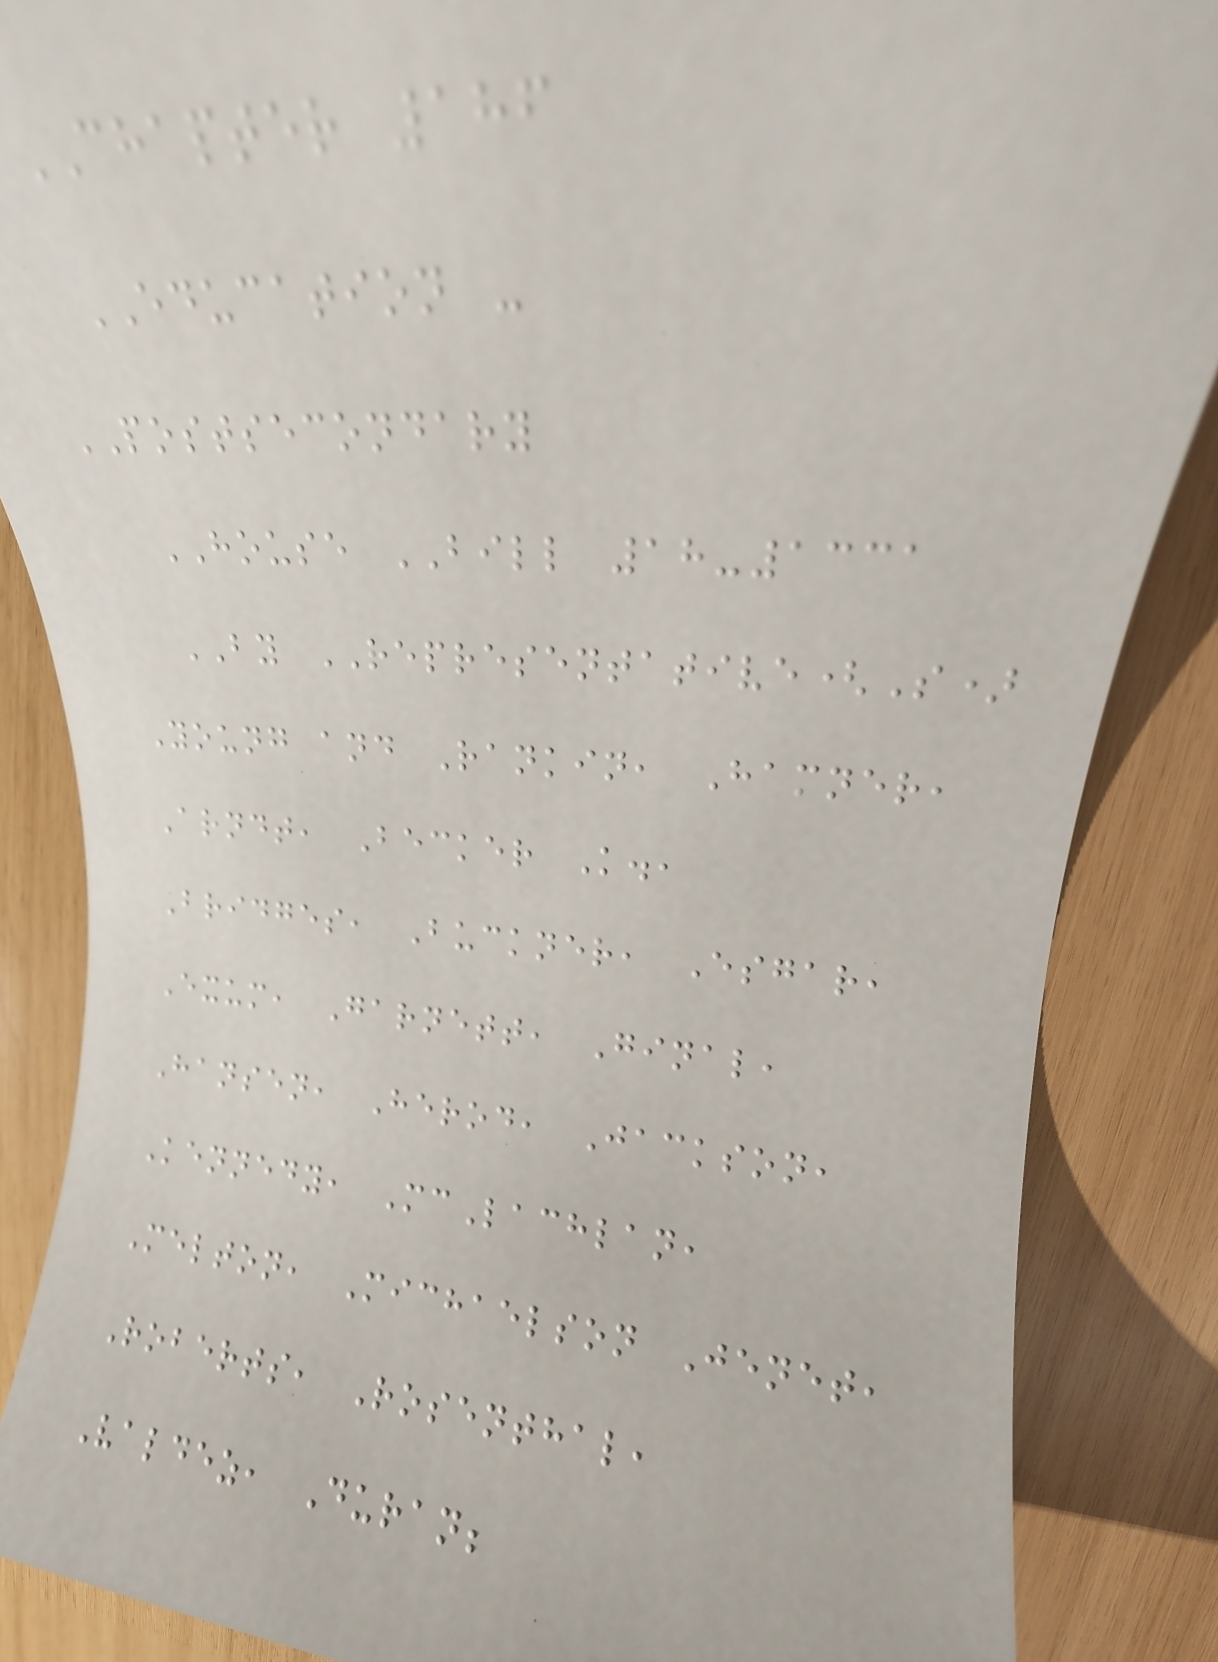CHAPTER 186
EDUCATION -
POSTSECONDARY
HOUSE BILL 18-1331
BY REPRESENTATIVE(S)
Young and Rankin, Hamner,
Arndt, Becker K.,
Bridges, Buckner, Esgar,
Exum, Garnett, Ginal,
Hansen, Herod, Jackson,
Kennedy, McLachlan,
Melton, Michaelson Jenet,
Roberts, Rosenthal,
Valdez, Duran;
